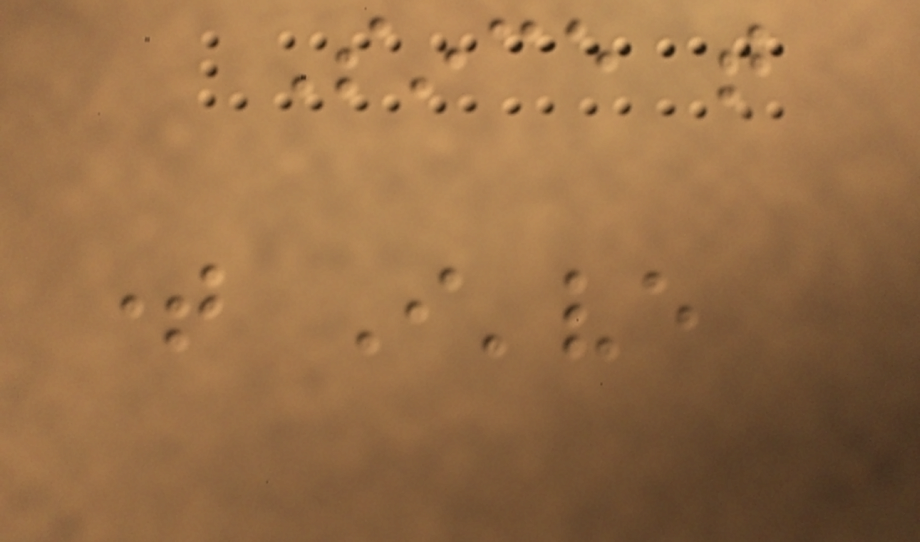Since that
time I've
